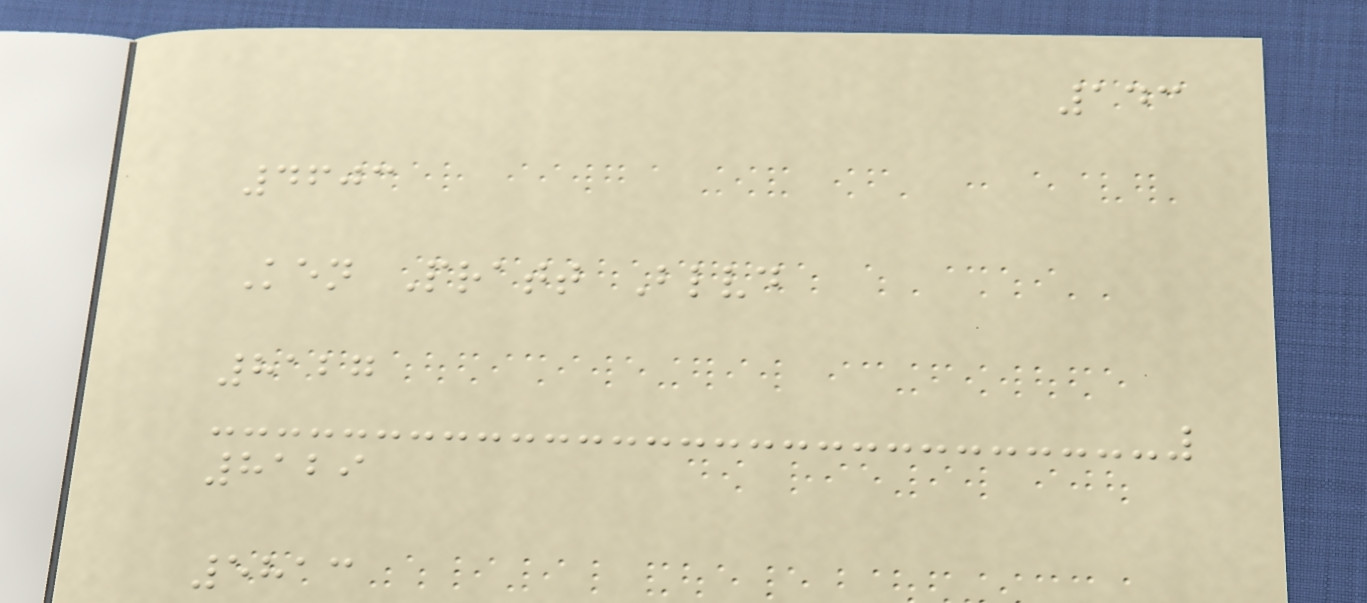143
4603
Ken Pratt Blvd
8127
8129
5813
